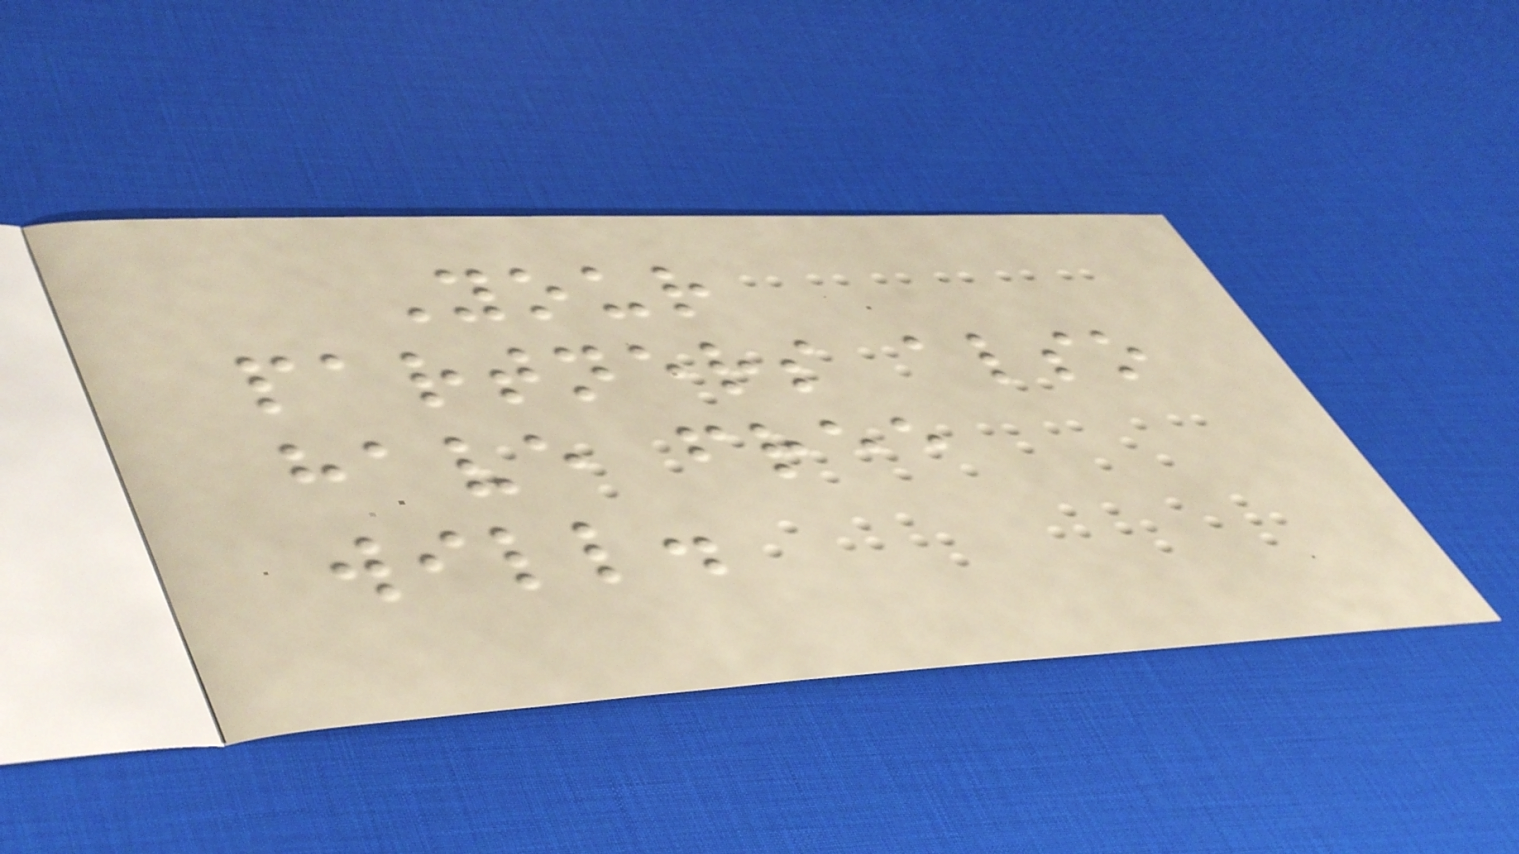Your
partners also
have free
will.
